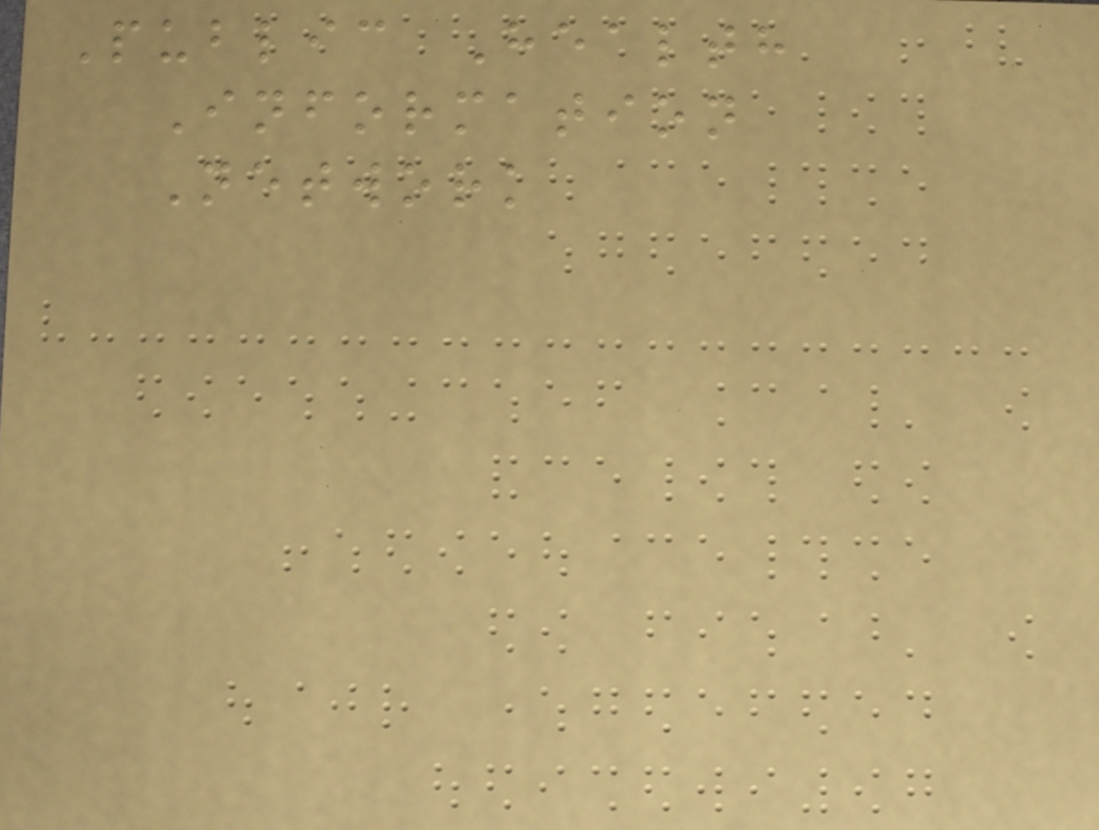Public Health
Information
Network
